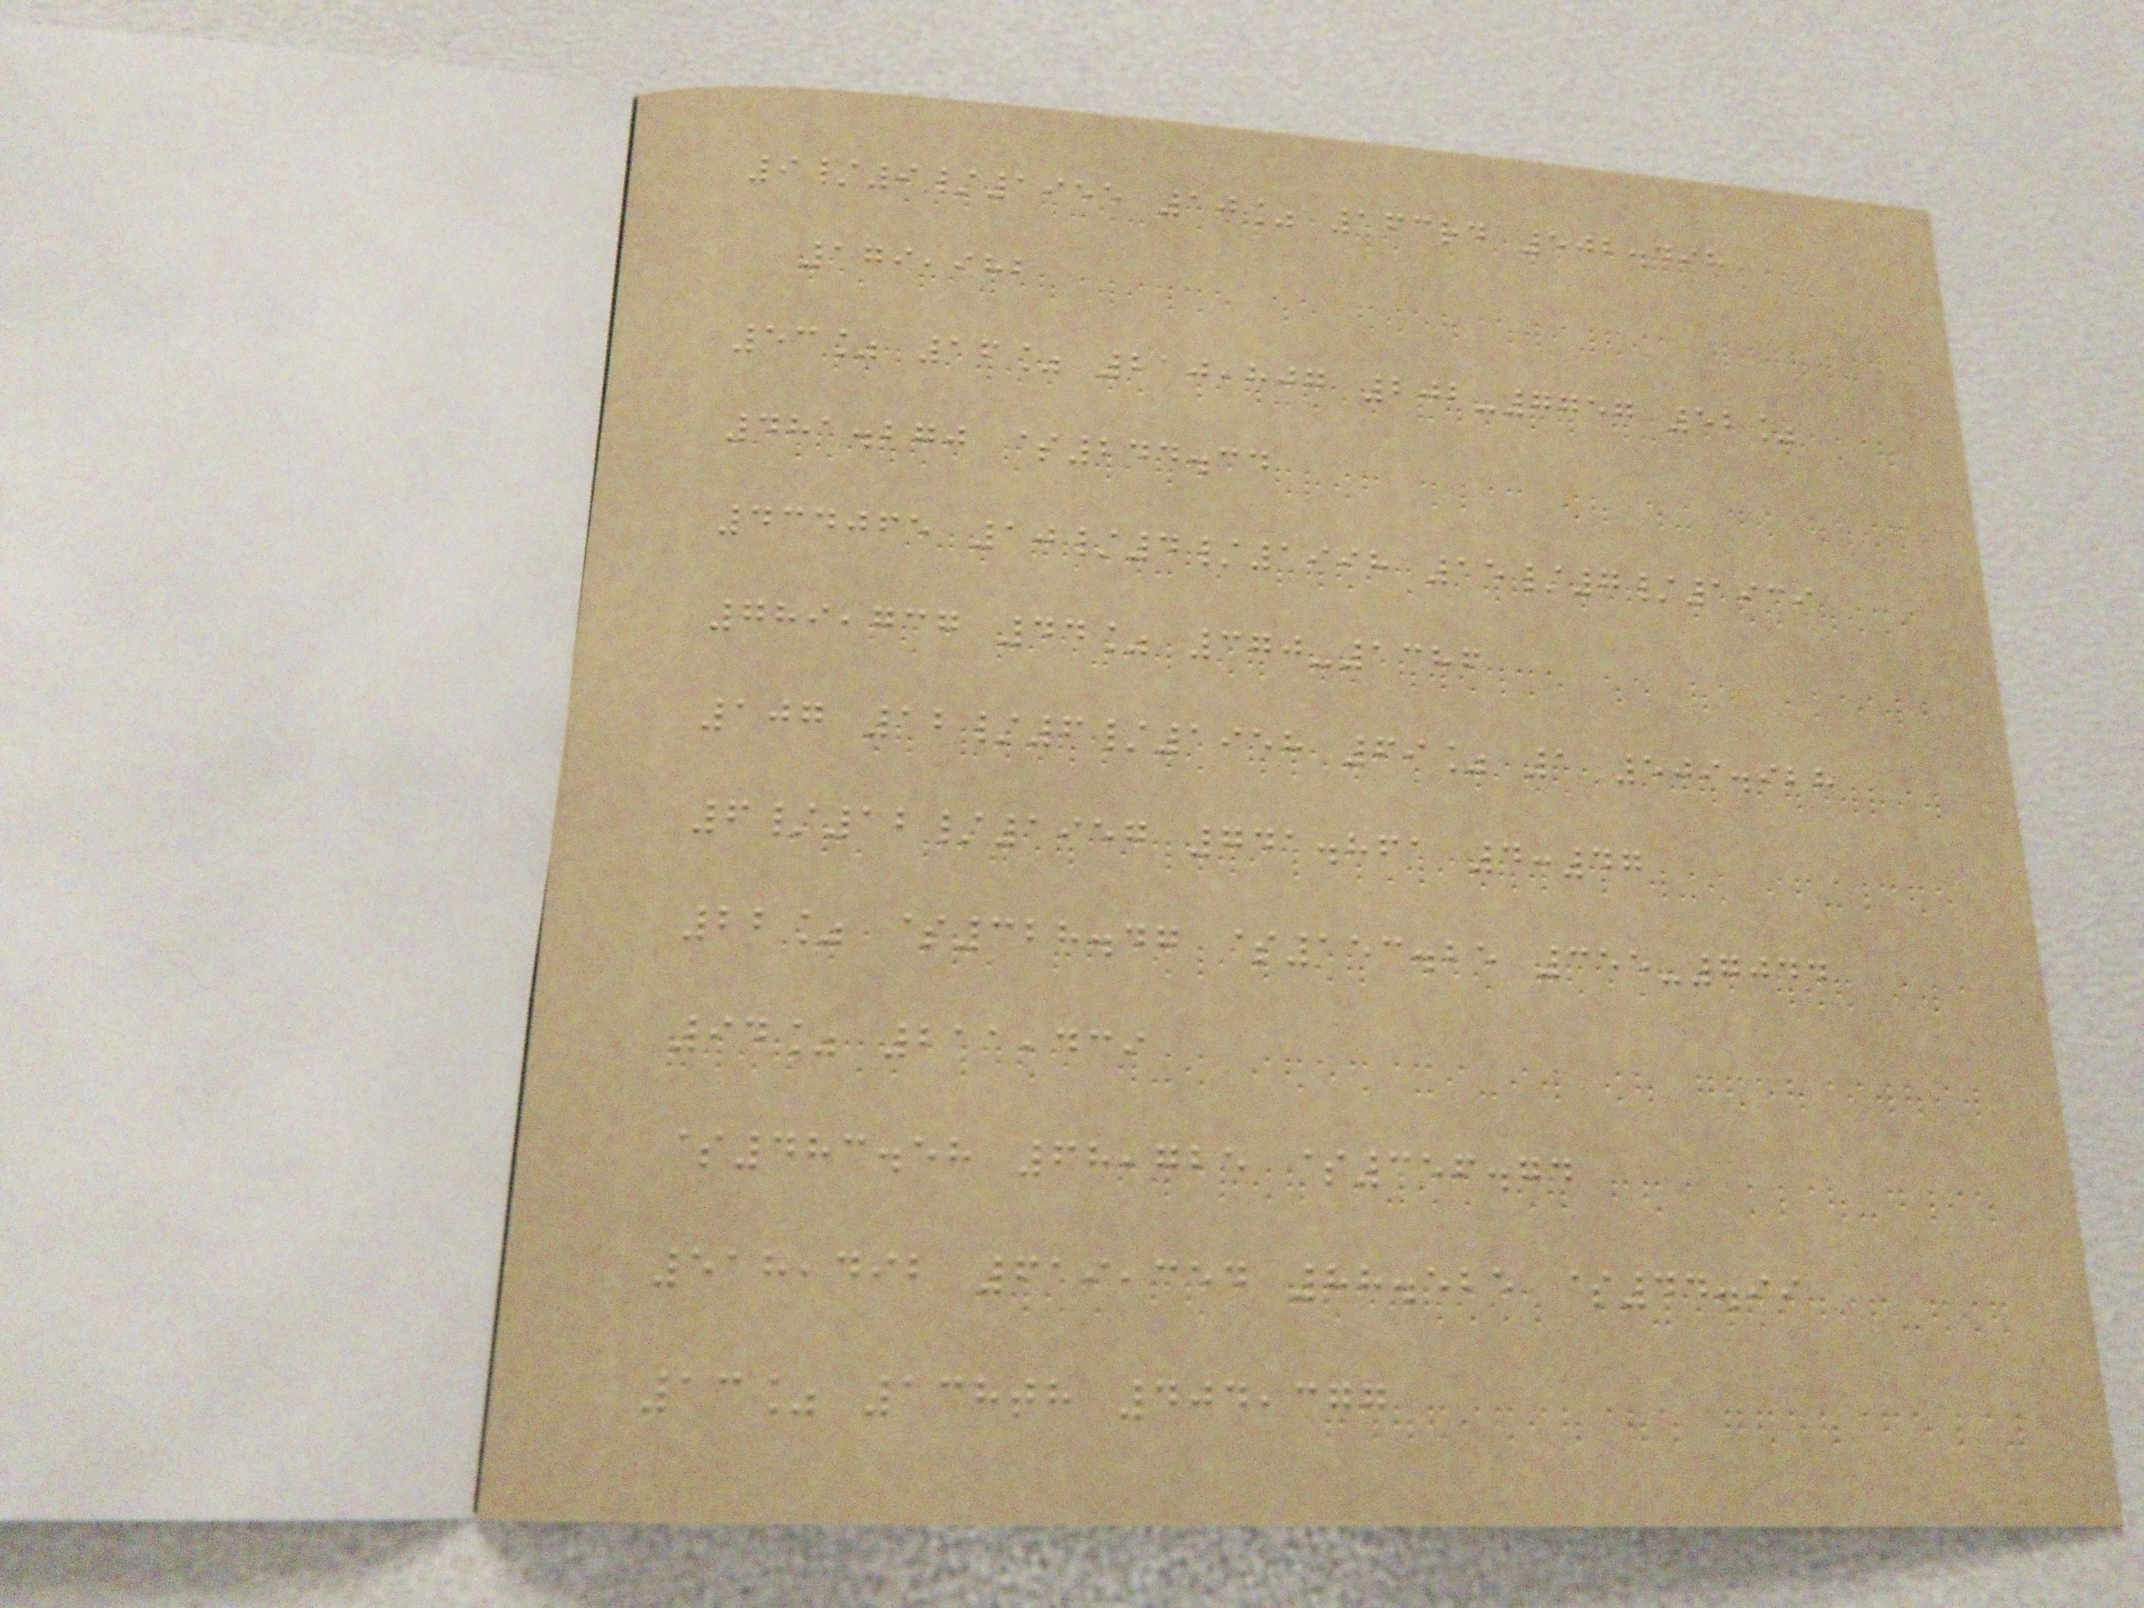9/9/1955 10% 163rd 502.498
179,982
53% 16% 210,807 202-7757 52%
481.270 $244.34
434065 10/4/1998 15/7/1939
789,737 44% 370-1386
107 12/6/1958 69% 1 509.928
6/12/1957 741.861 4:47
22% $328.47 $153.25 355-7044
94% 211,439
$483.58 68,725 $356.74
518,492 619,354 88.525 $44.99
13% 138th 404,377
